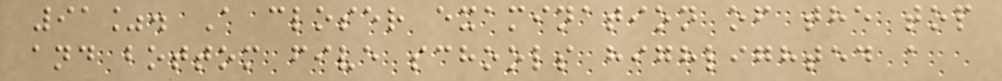91%. A closer examination of the top
and bottom five schools highlighted a
